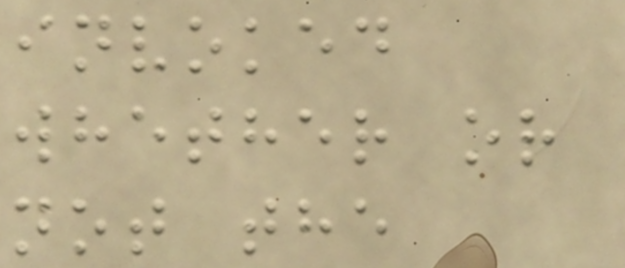invoked
whether or
not the
